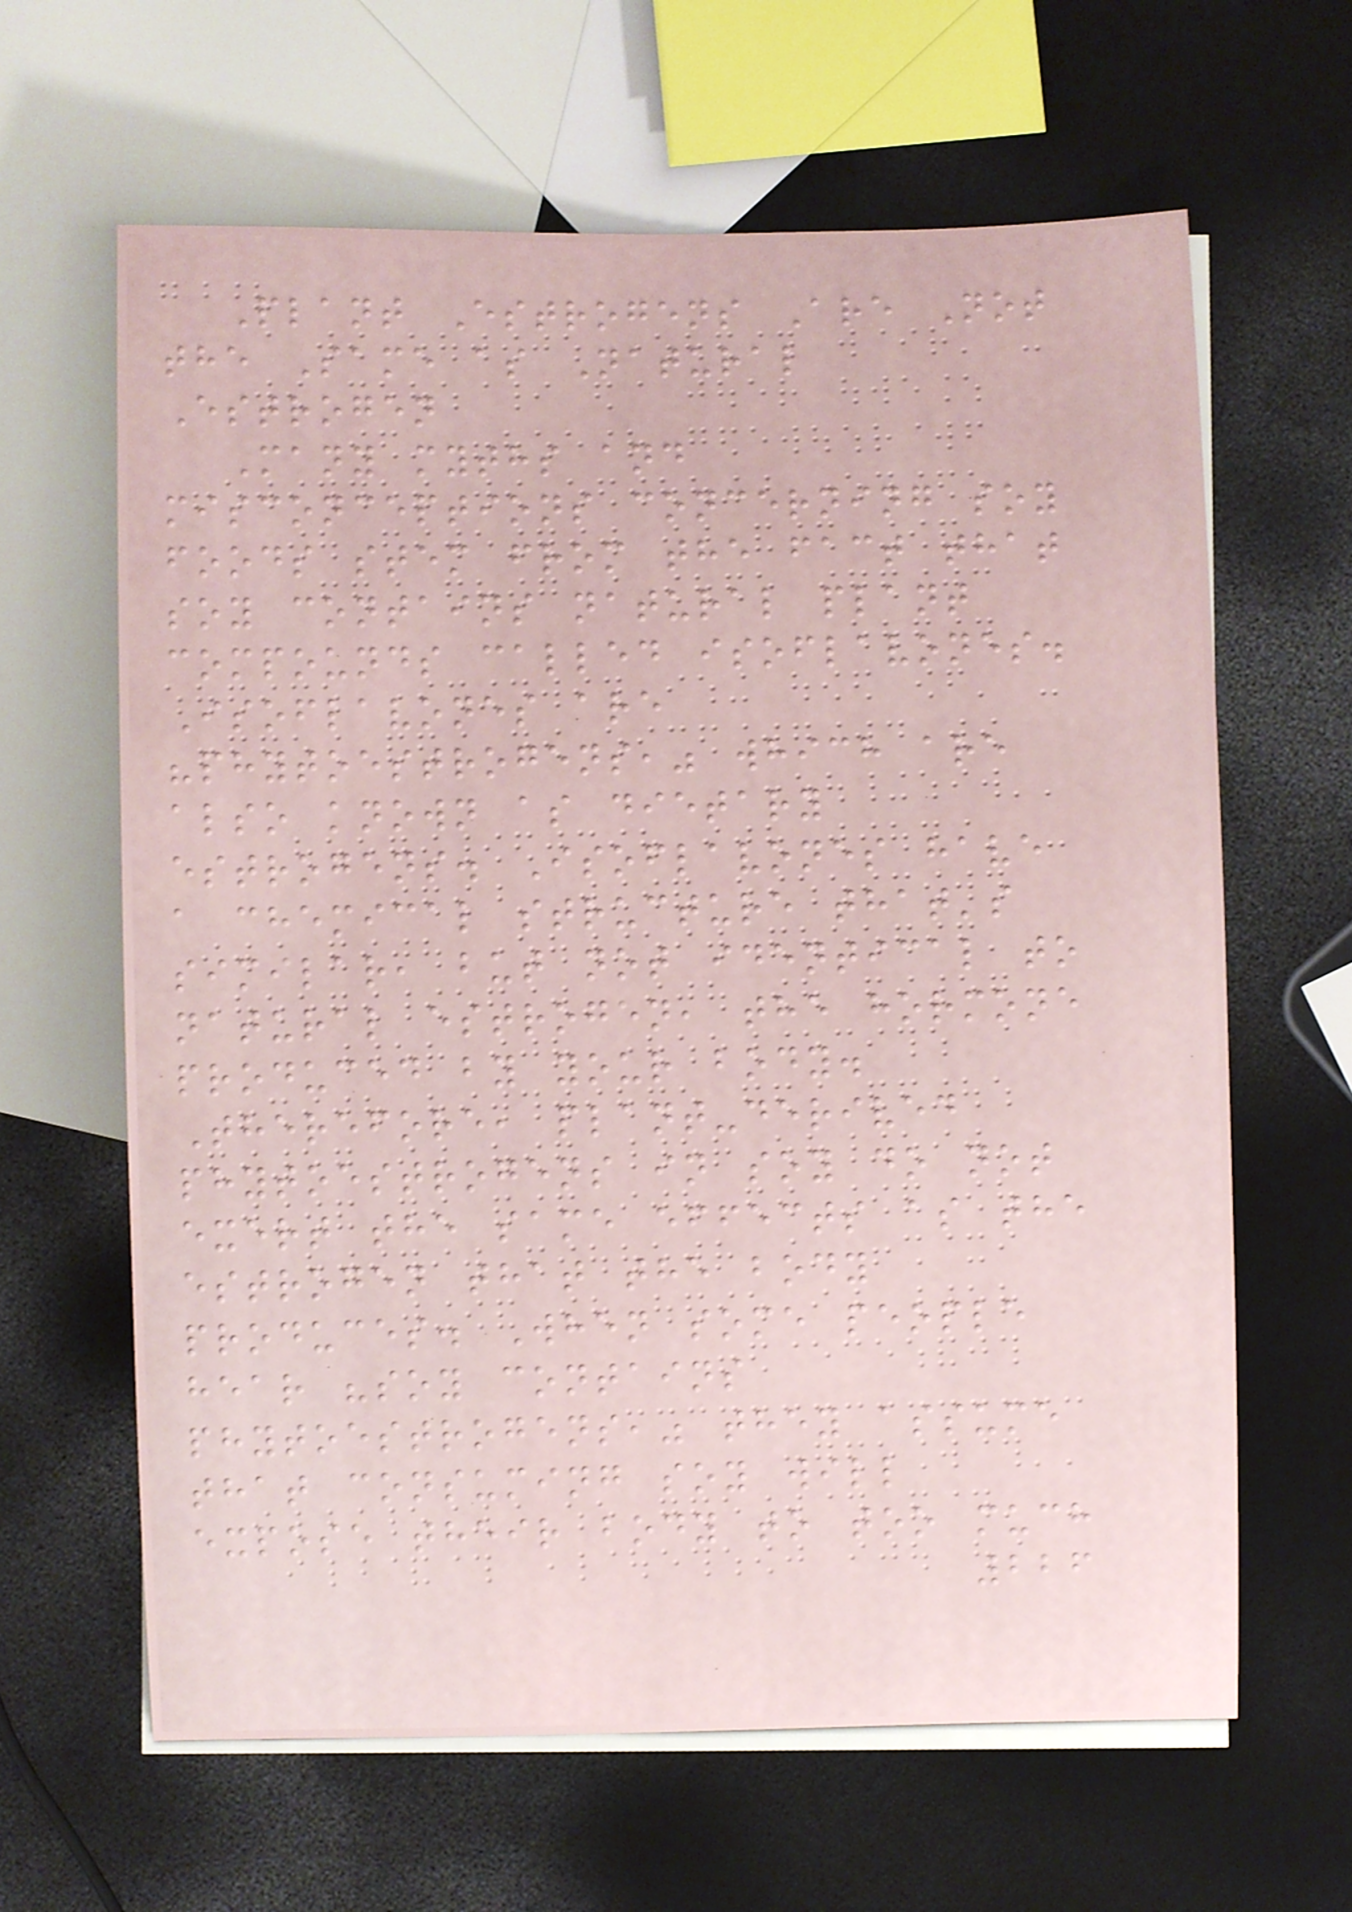Plant Estrogens Are Not
the Same as Natural
Estrogen
Many myths and
misconceptions concerning soy
foods stem from the fact that
soy contains natural plant
compounds called isoflavones.
Isoflavones are
"phytoestrogens," which are
also known as dietary
estrogens. Isoflavones have
a chemical structure that's
similar, but not identical to
natural estrogen, the hormone
produced by your body.
Therefore, plant-derived
phytoestrogens in soy do not
exert the same effects as the
estrogen that the body
produces. When some people
hear "soy contains
phytoestrogens," they assume
that consuming soy will
expose their body to too much
226
